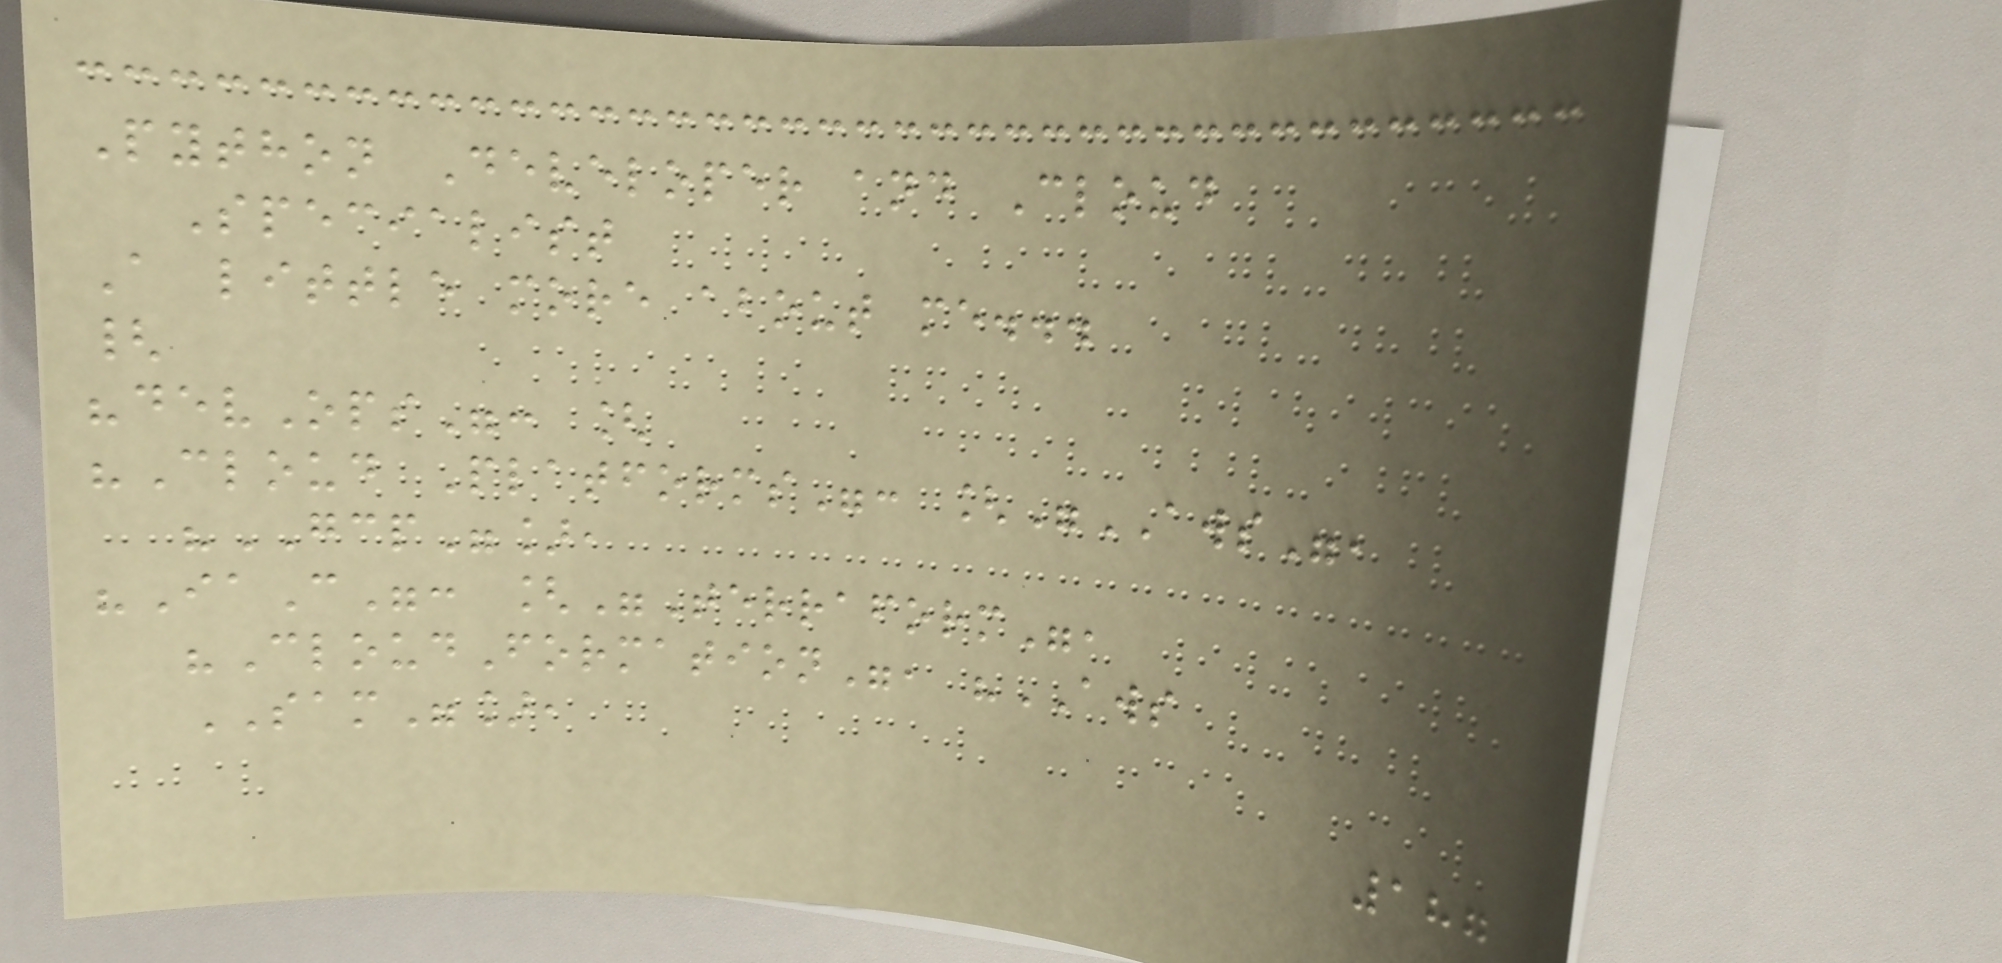Python Developer and Cloud
Specialist
A little more about me...
{
"devOps": [
"Cloud Platforms": ["AWS",
"GCP"],
"IaC": ["Terraform",
"CloudFormation", "AWS
SAM"],
187
